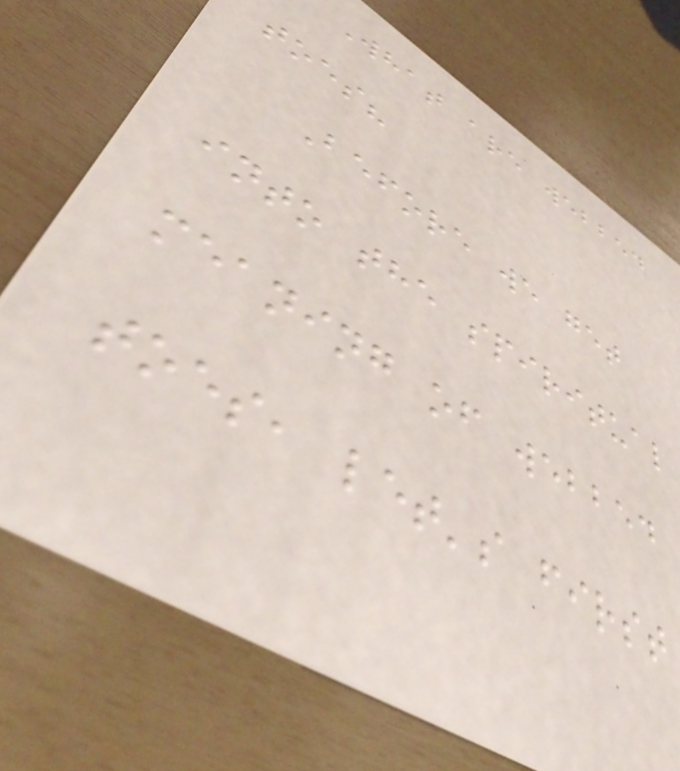What are webbed
toes?
Before we get
into the spiritual
meaning of webbed
toes, let's first
